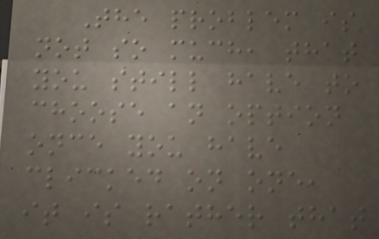The problem is
not so much, that
you still have to
choose an option
once you have
clicked on one,
it is rather that
